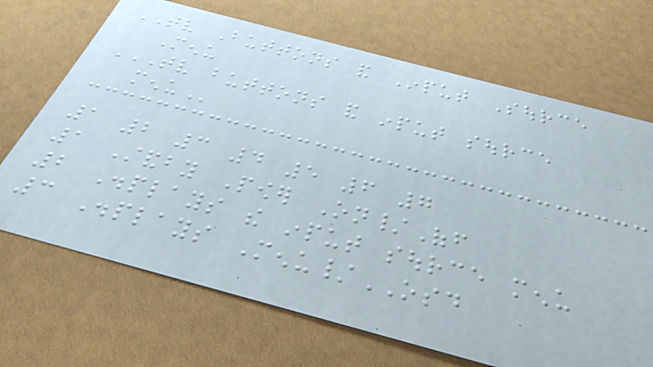TV Buttons and Input Source
Menu
TV BUTTONS AND INPUT SOURCE
MENU
1 2 3 4 5 6 7
1 Standby Power On/Off
2 Displays the input source menu
3 Displays Menu/OSD
